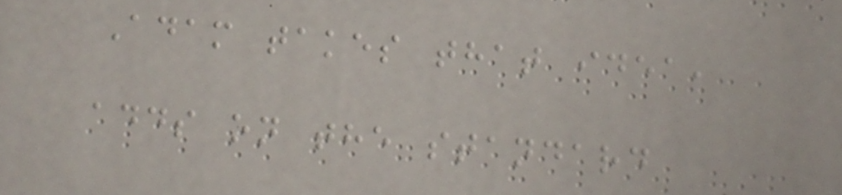Adam takes that idea,
adds on the standard
